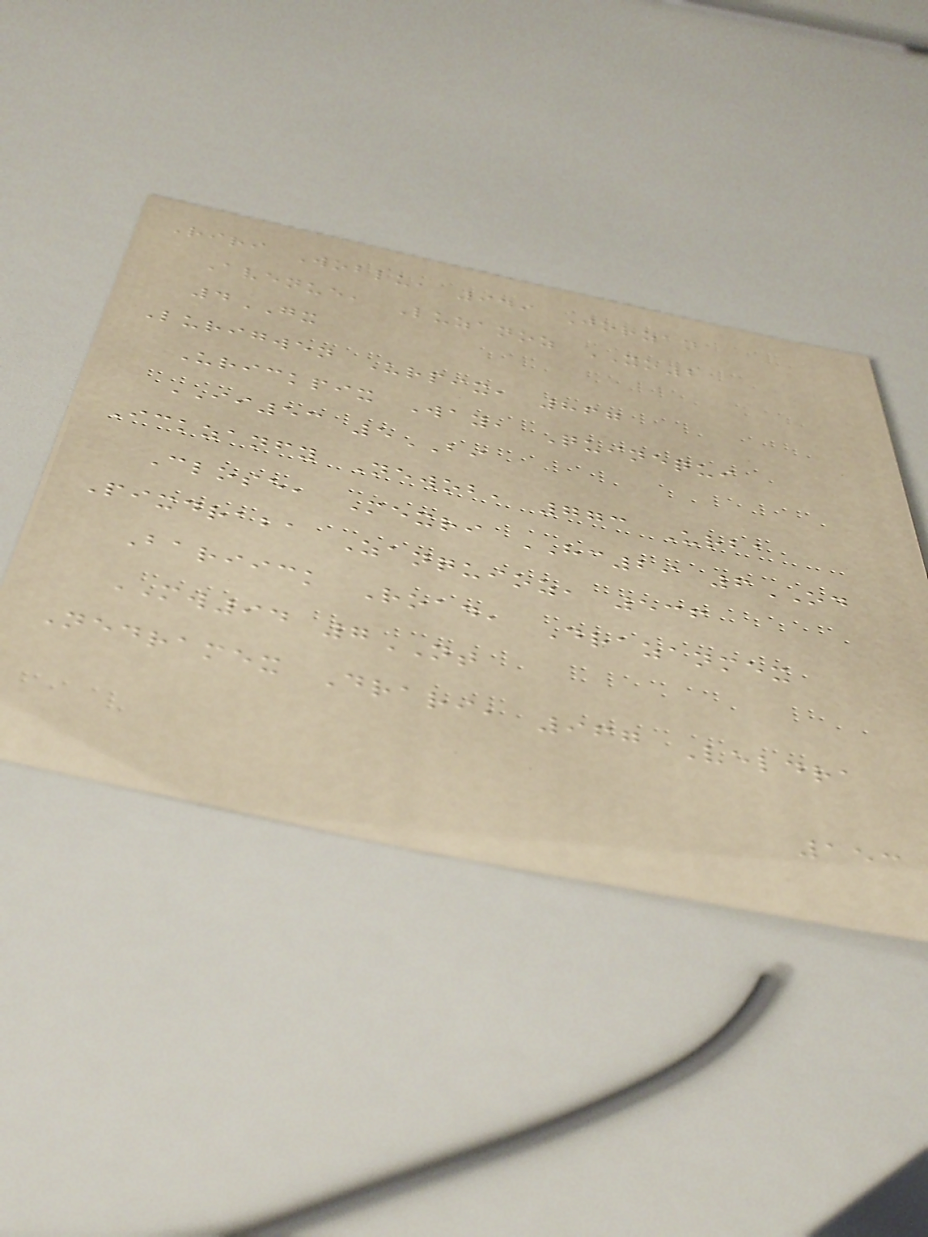Riri Woblu, 949 Jorzan
Avenue, Luzanoz XO2
4GX
Lurigwen Urpix, 867
Urickpix Way, Quinequi
II53 5BI
Ickzanfy Newob, 773 Urba
Close, Mexri HC29 6OD
Pixdraba Zanquioz, 536
Bariick Road, Drazanmex
MW94 7NT
Nedramex Drari, 967 Veldra
153
